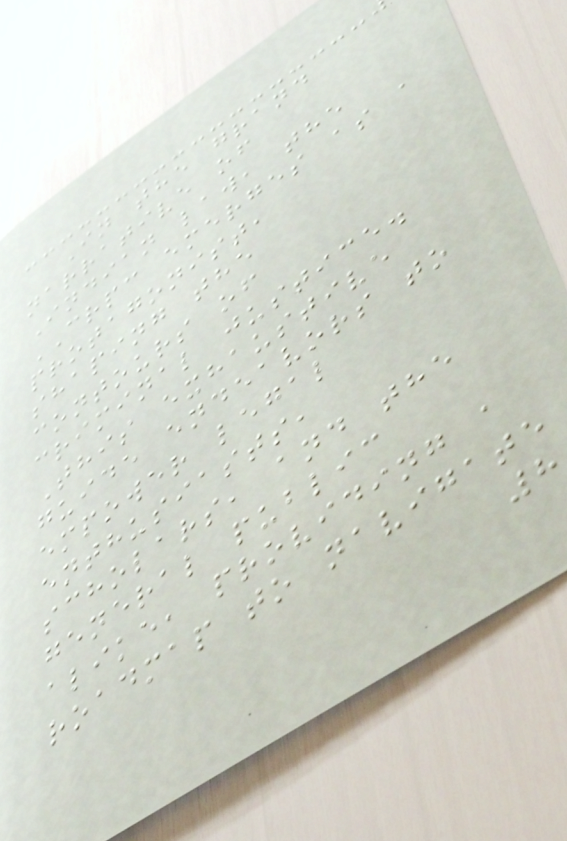In the grand
narrative of
Indian law, the
CRPC emerges as a
protagonist,
shaping the
contours of
criminal justice.
This exhaustive
guide endeavors to
empower legal
enthusiasts,
scholars, and the
general public
alike, providing a
roadmap to navigate
8
